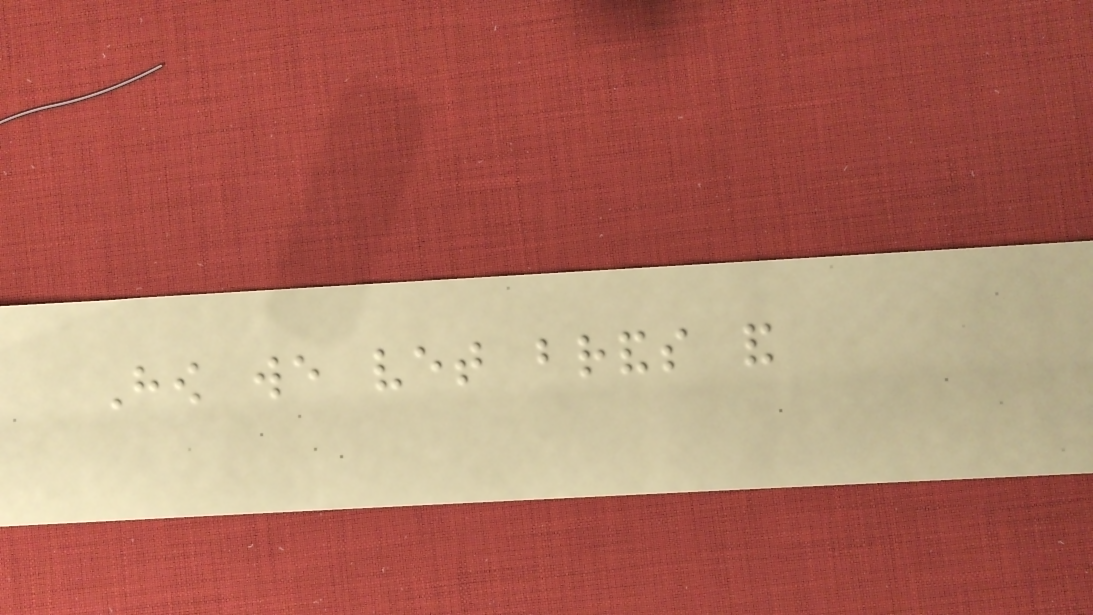How we vet brands and
